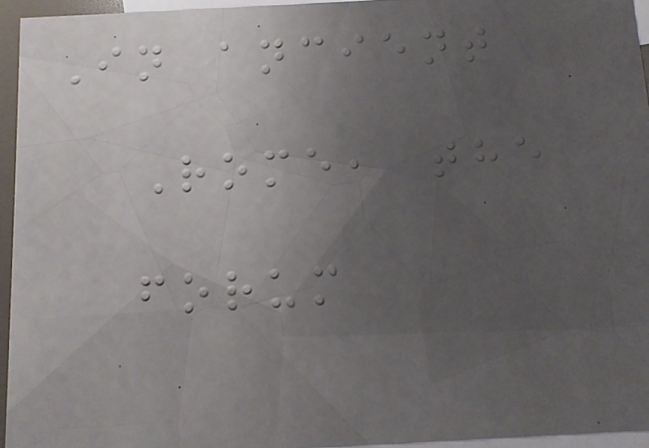In ancient
Rome, the
forum
